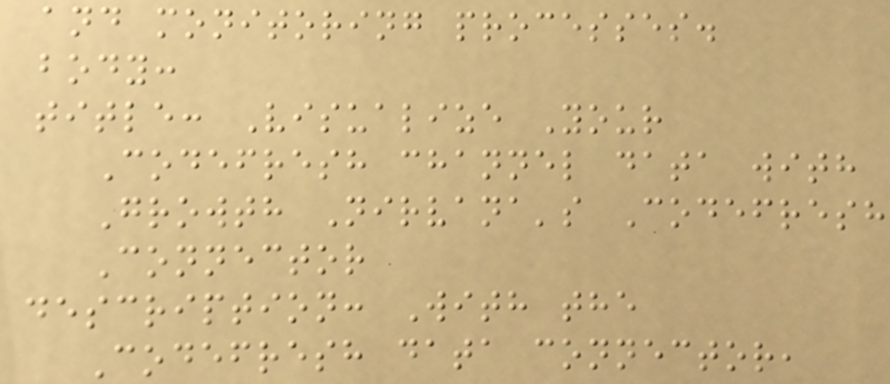and monitoring processes.
body:
title: Visualize Your
Codefresh channel data with
Growth Nirvana's Codefresh
Connector
description: With the
Codefresh data connector,
